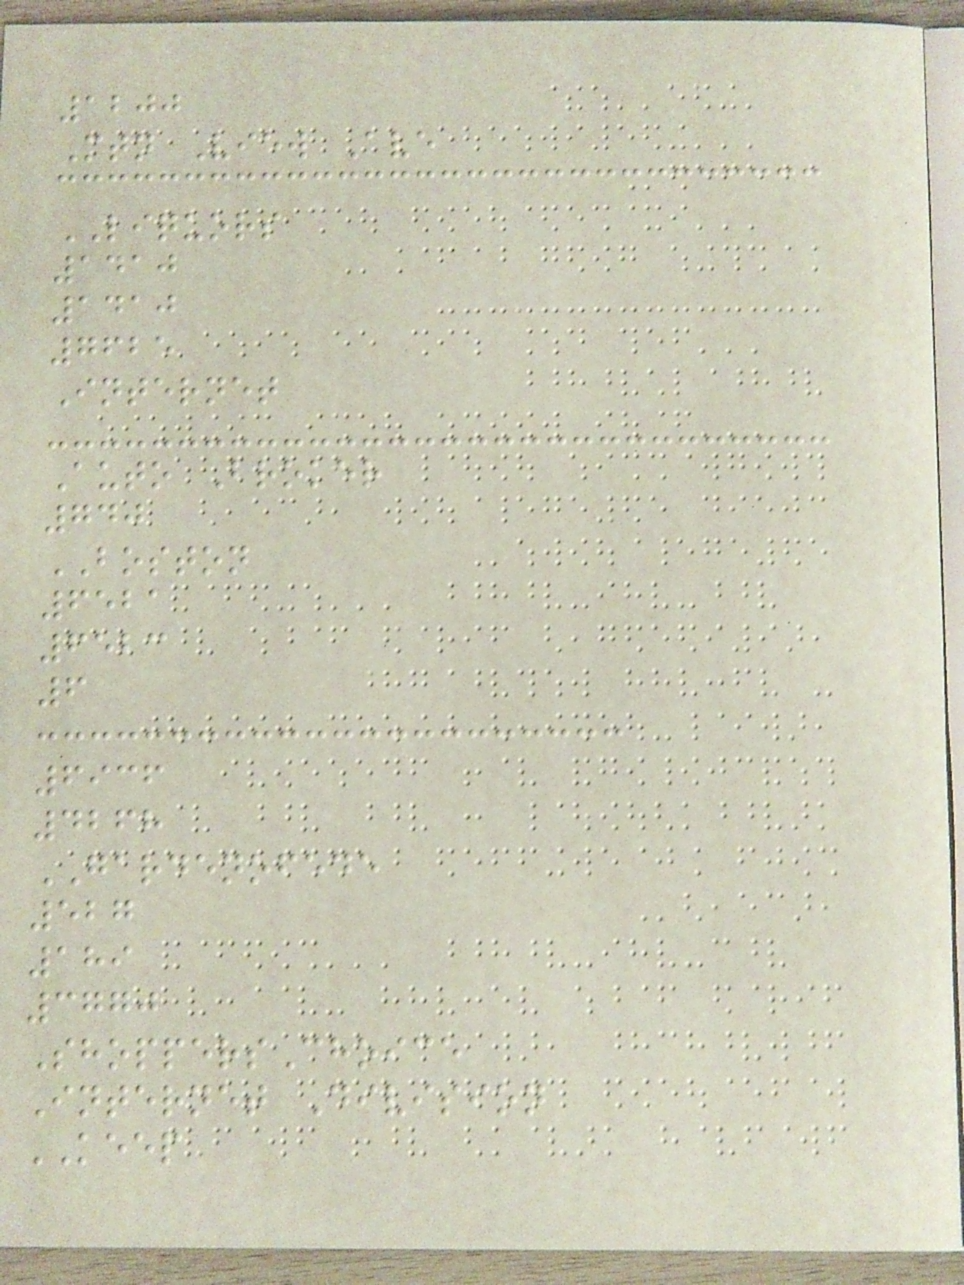1200
Mtn View Ave
LIQUORS
1410
1410
7625
Internet
Auto Broker
740
BOSTON
6521
6523
6
6936
4268
GARDENOFEDE
527
189
3770
ShoppersChoice
Internet Division
KEEP
